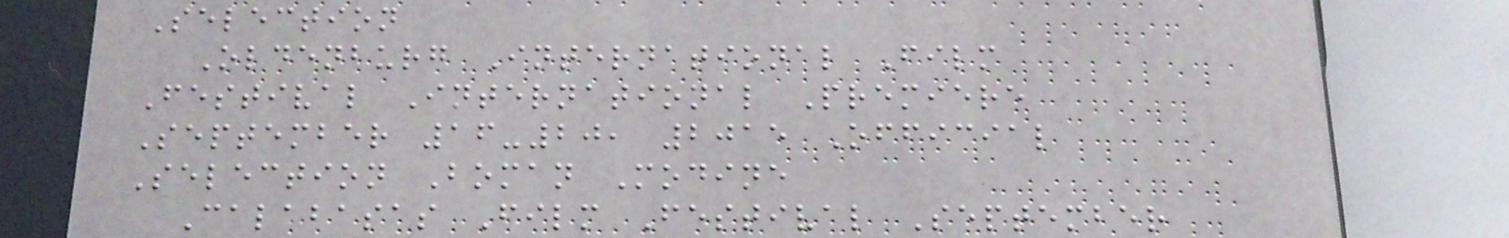Selection
Oldenburg International Film
Festival International Premiere
September 16-20, 2015 Official
Selection Boman Modine
Calabasas Film Festival September
